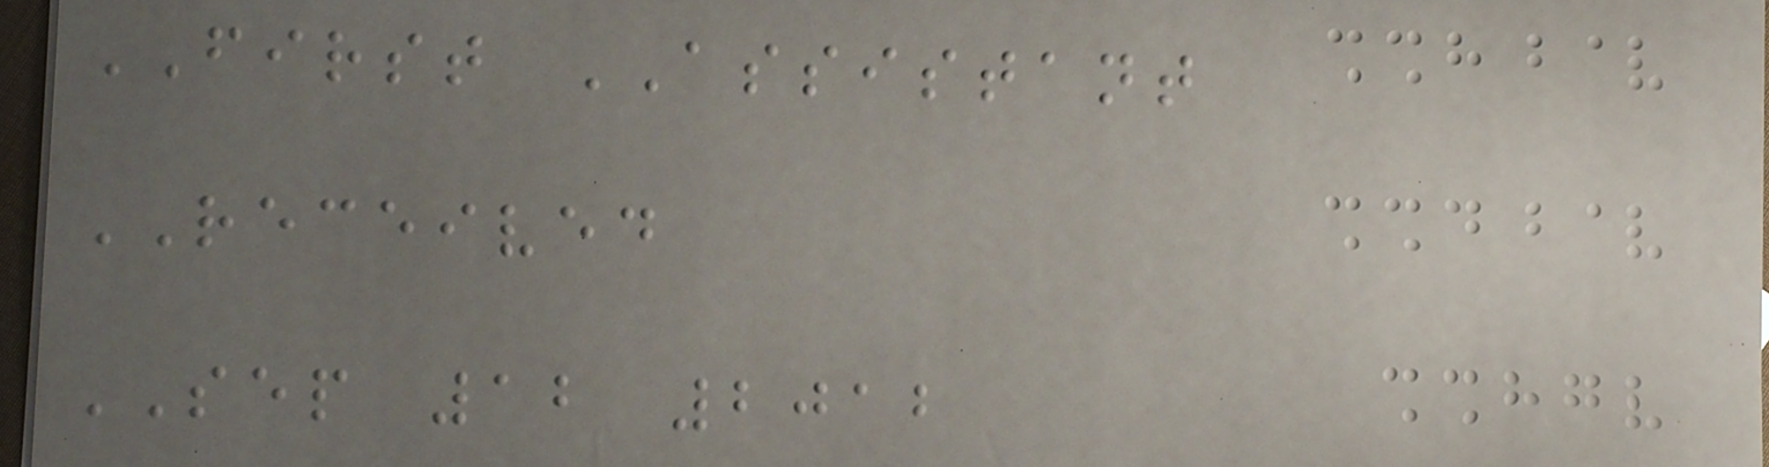FIRST ASSISTANT
RECEIVED
SEP 12 2012
